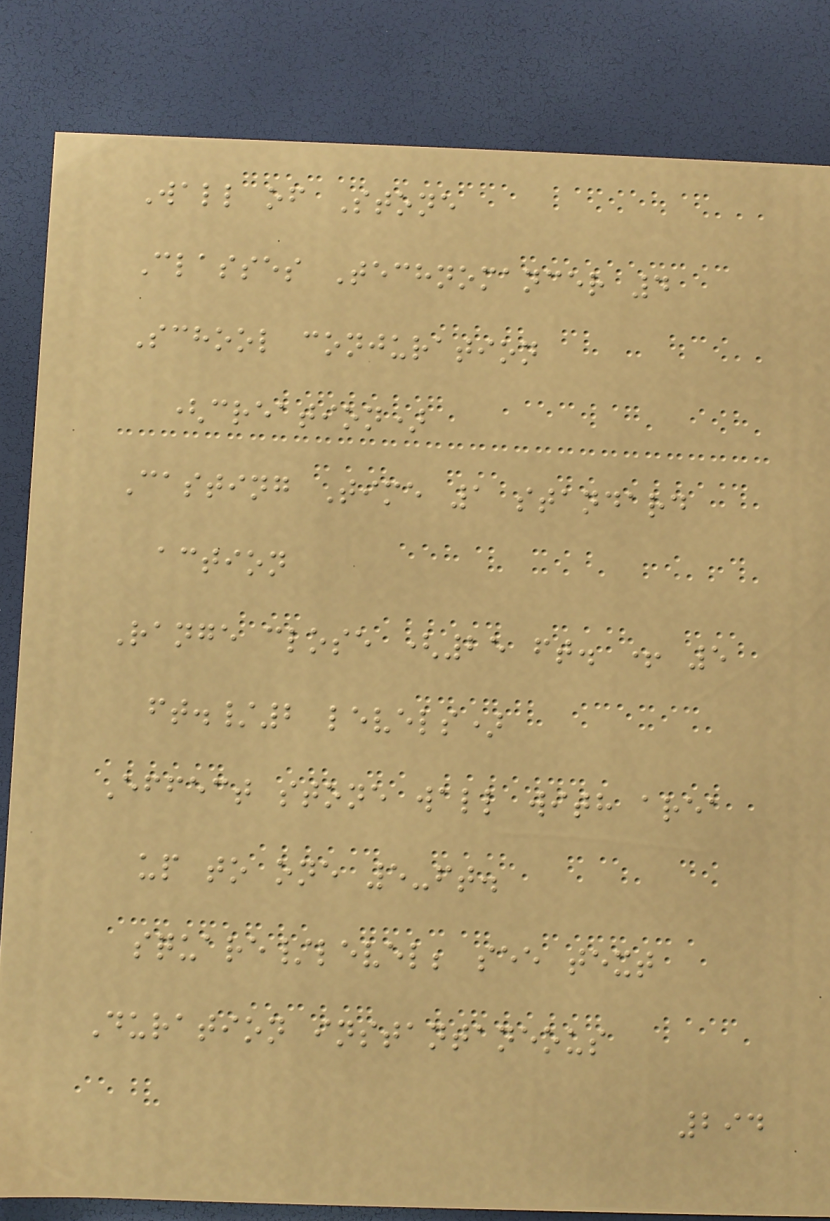Wall of Stone
Classes Technomancer 4
School conjuration
(creation)
Casting Time 1 standard
action
Range close (25 ft. + 5
ft./2 levels)
Effect stone wall with area
up to one 5-ft.
square/level; see text
Duration instantaneous
294
